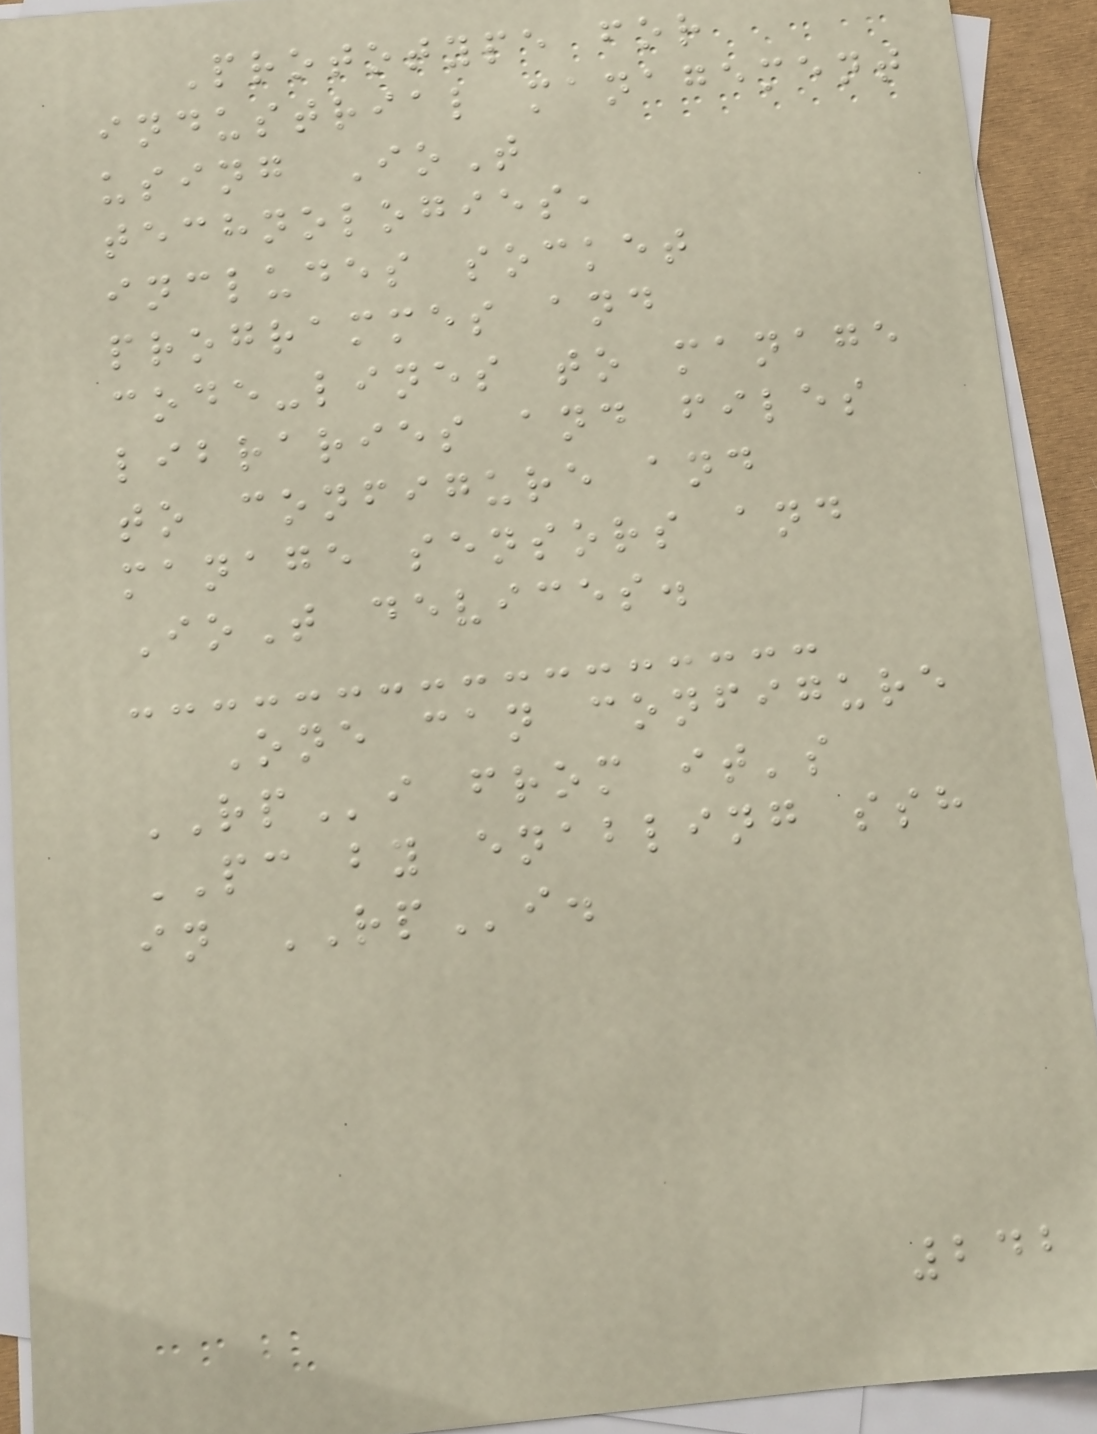Prototype for
industrial management
using IoT
technologies,
includes socket
programmes and
code-lines to manage
libraries and files
to configure and
manage sensors and
IoT devices.
One can configure
RPi from it's
PC by enabling ssh
in RPi.
242
